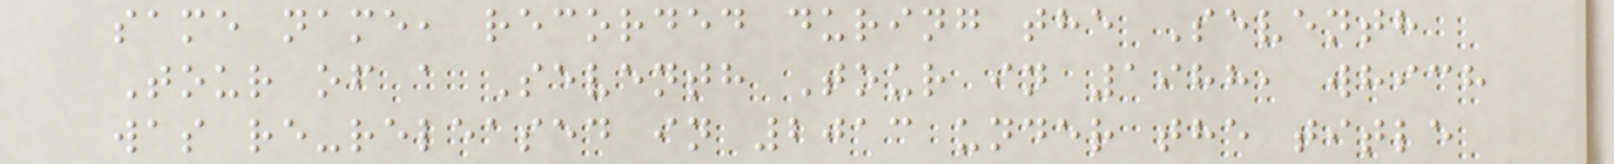same name, recorded during the Seventh
Tour of a Seventh Tour in 1988, which
was re-released in 2013 under the title
